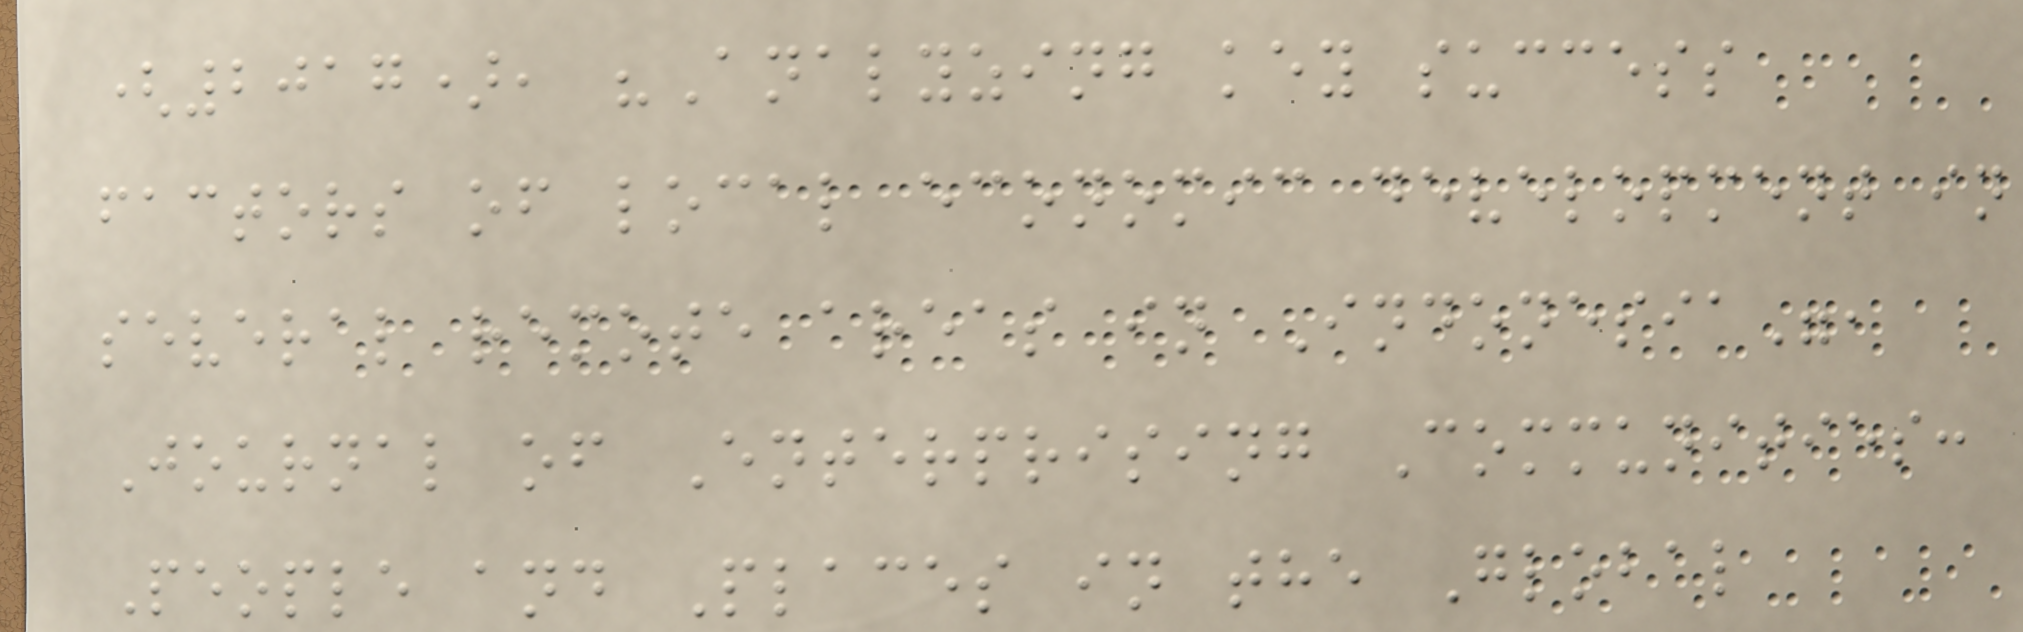(2017), "Analyzing key success
factors of local economic development in
several remote areas in Indonesia",
Journal of Enterprising Communities:
People and Places in the Global
